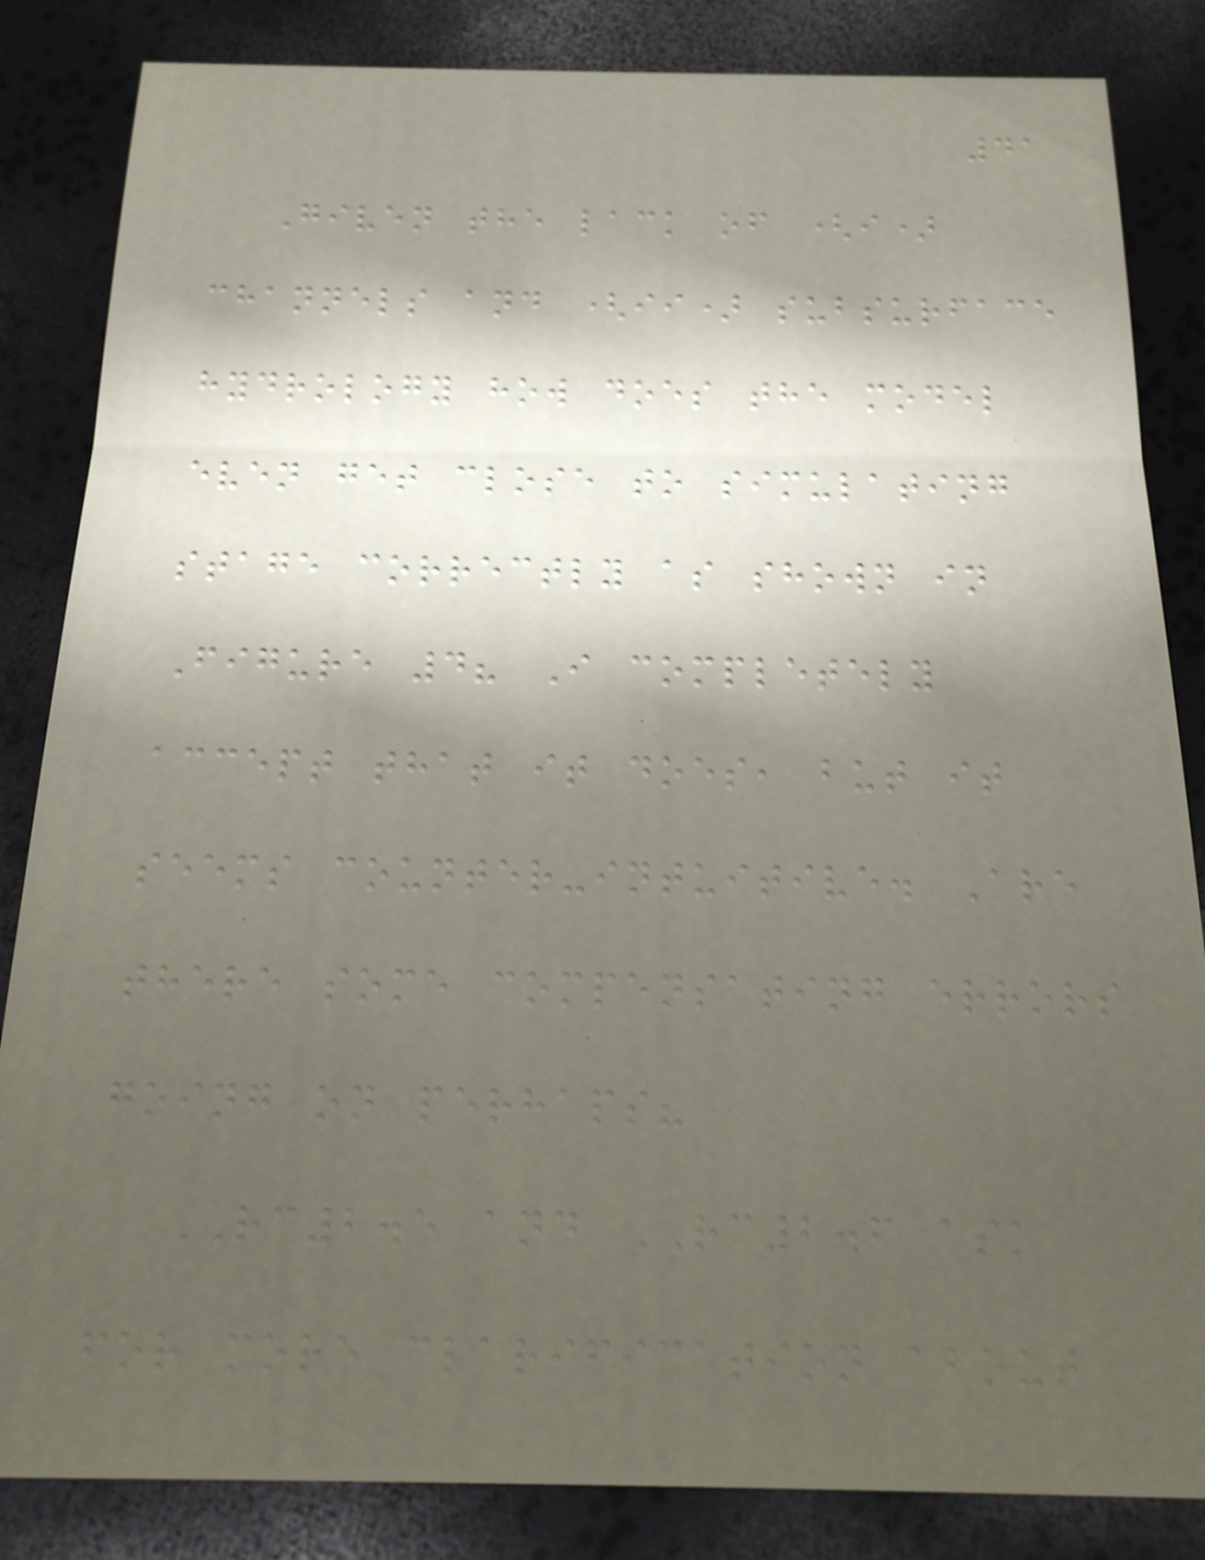41
Given the lack of (i)
channels and (ii) subsurface
hydrology how does the model
even get close to simulating
stage correctly as shown in
Figure 4? I completely
accept that it does, but it
seems counter-intuitive. Are
there some compensating errors
going on perhaps?
RC2.5 and RC2.6 ask
for more clarification about
